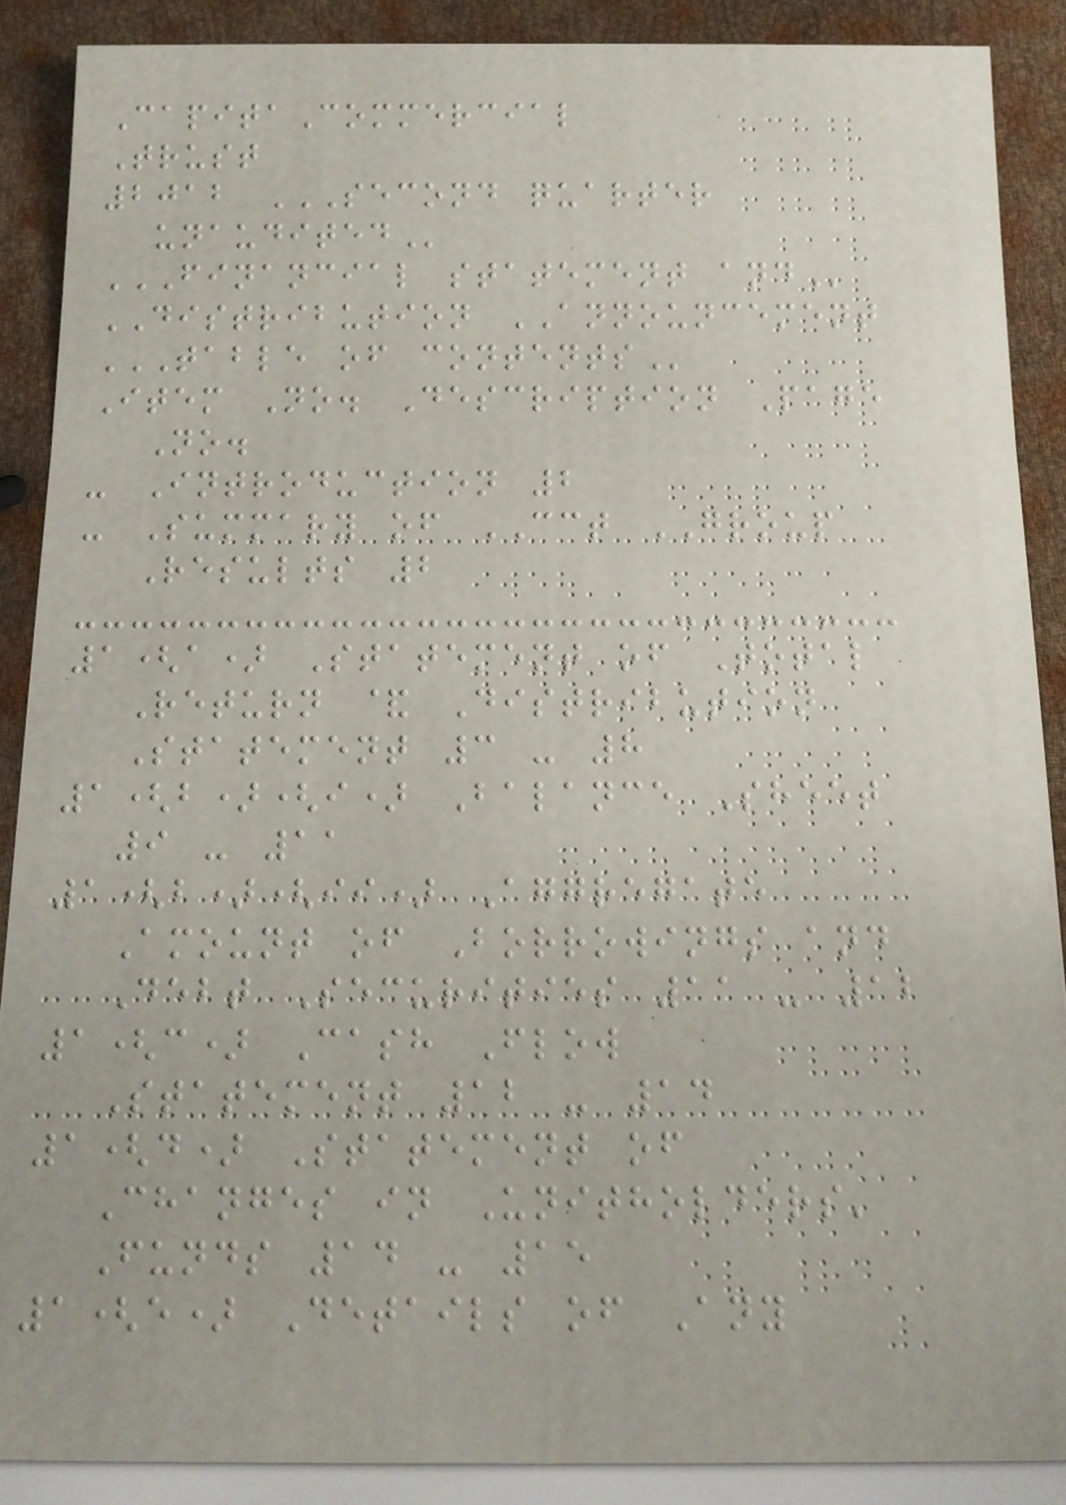CapitaCommercial
Trust
2012 SECOND QUARTER
UNAUDITED
FINANCIAL STATEMENT AND
DISTRIBUTION ANNOUNCEMENT
TABLE OF CONTENTS
Item No. Description Page
No.
- Introduction 2
- Summary of CCT GROUP
Results 2
1(a) Statement of Total
Return & Distribution
Statement 3 - 8
1(b)(i) Balance Sheet
9 - 11
1(b)(ii) Aggregate
Amount of Borrowings and
Debt Securities 11 - 12
1(c) Cash Flow
Statement 12 - 14
1(d) Statement of
Changes in Unitholders'
Funds 14 - 15
1(e) Details of Any
